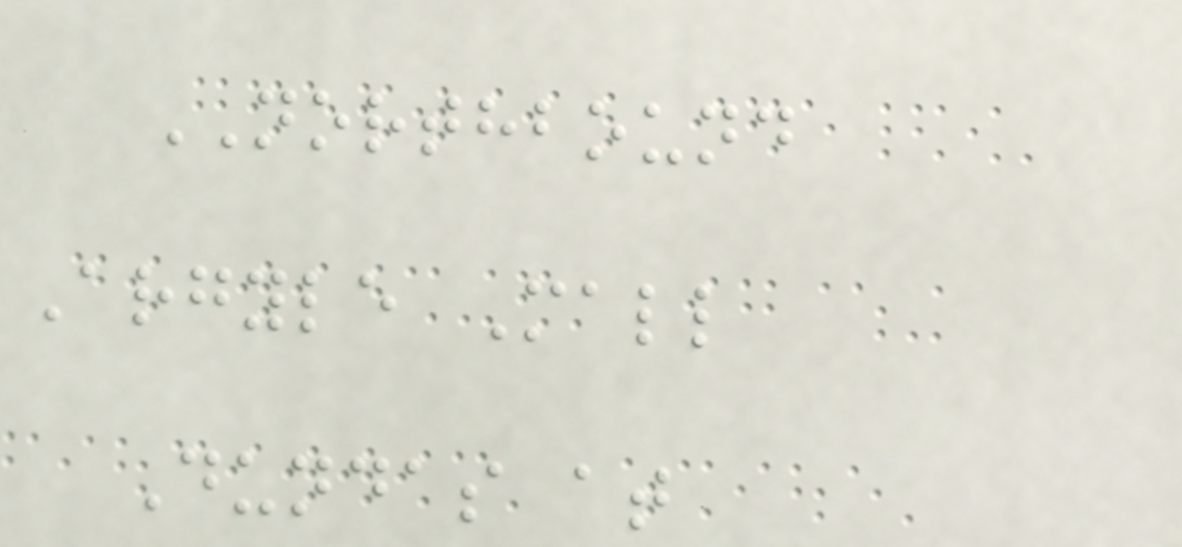NORTHBOUND
Argyle Mall
Dundas at
